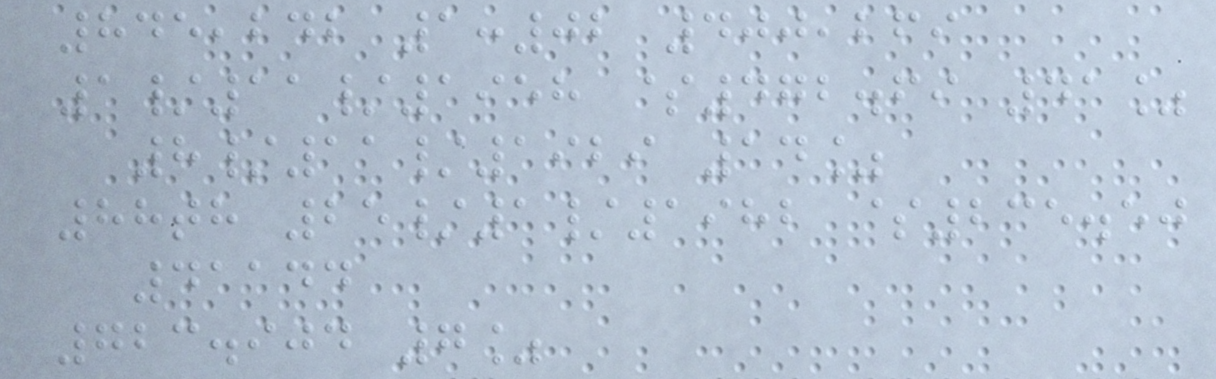845,242 1:02 400,269
1/11/1958 $472.69 41%
8/11/1929 14%
88th 25/1/1982 $235.50
41144
723.904 7%
